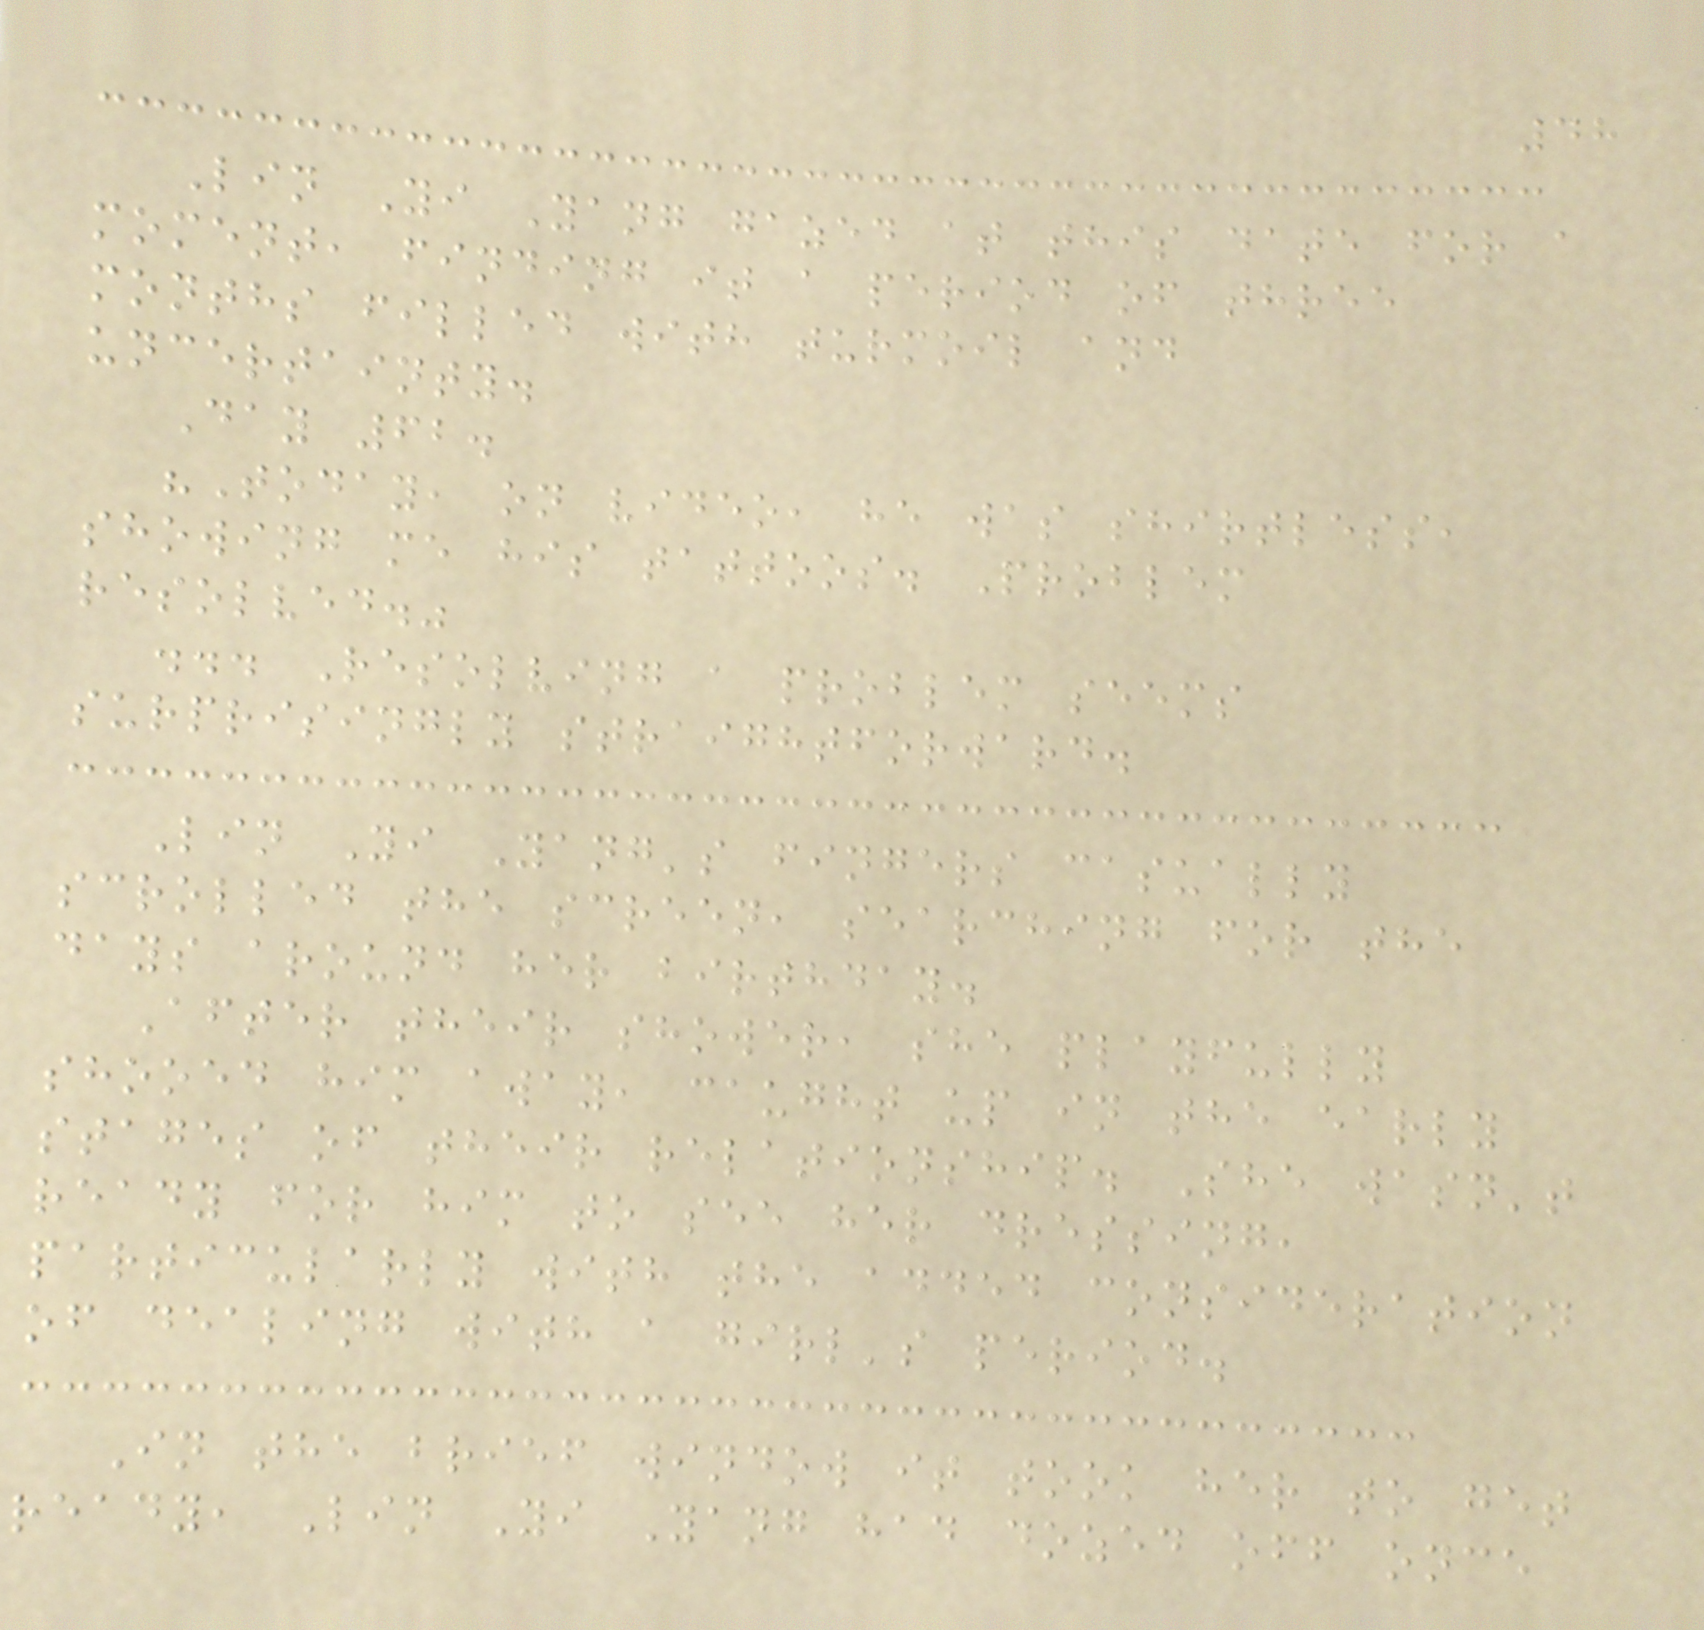48
Lin Yi Yang gazed at this date for a
moment, finding it a period of three
months filled with turmoil and
uncertainty.
Day 62.
"Today, on video, he was shirtless,
showing me his tattoos. Problem
resolved."
... Resolving a problem seems
surprisingly straightforward.
Lin Yi Yang's fingers casually
scrolled the screen, searching for the
days around her birthday.
After their shower, she playfully
shooed him away, caught up in the early
stages of their relationship. She wasn't
ready for him to see her dressing,
particularly with the added consideration
of dealing with a girl's period.
In the brief window it took her to get
ready, Lin Yi Yang had dozed off once
